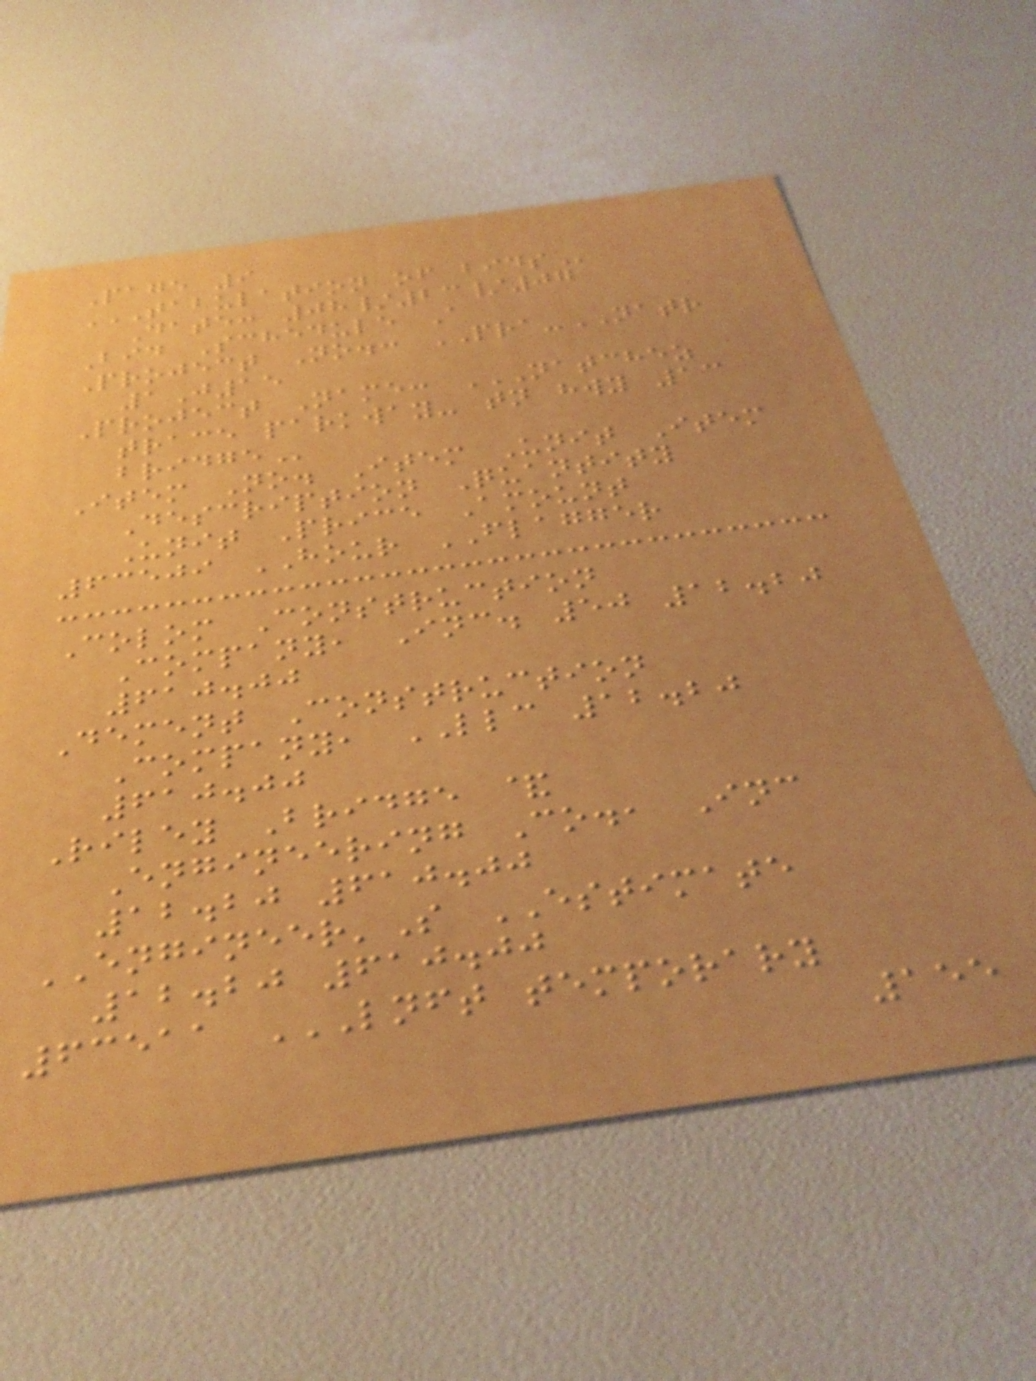Page 9
TABULATION OF BIDS
Date: 08/23/07
Bid Schedule A
Project No.: PRA-NATR
1J15
Project Name: NATCHEZ
TRACE PARKWAY- TN HWY 13
BRIDGE
Item No. Item Unit Item
Description Quantity
Unit Price Amount
63509 HOUR FLAGGER
Colom Construction
Company, Inc. 50 12.20
610.00
Dement Construction
Company, LLC 12.20
610.00
Riley Bridge &
Engineering Co., Inc
12.20 610.00
ENGINEER'S ESTIMATE
12.20 610.00
63511 LNFT TEMPORARY
155
